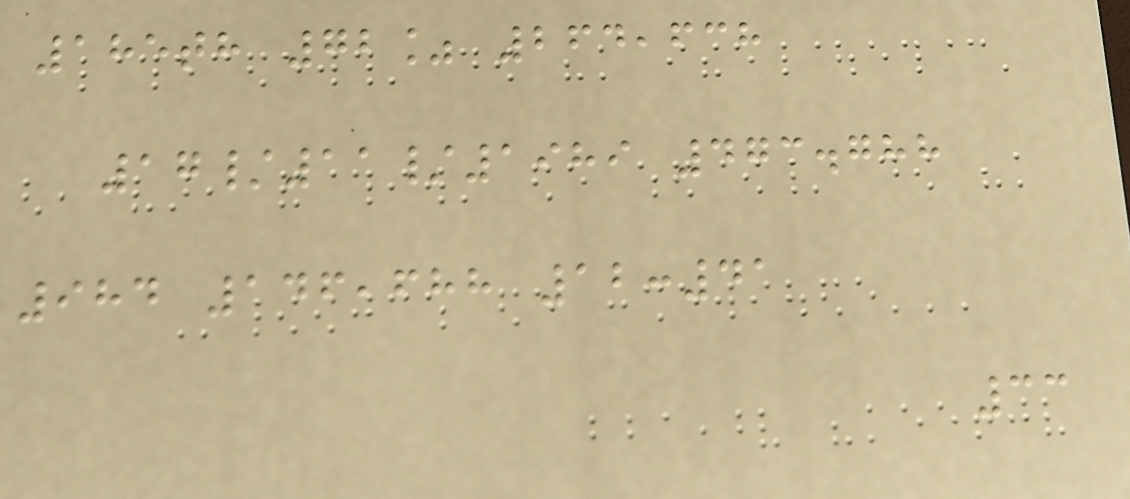185th 72% 264,638
17/11/1989 473.788
984 146,688 12:41
33
